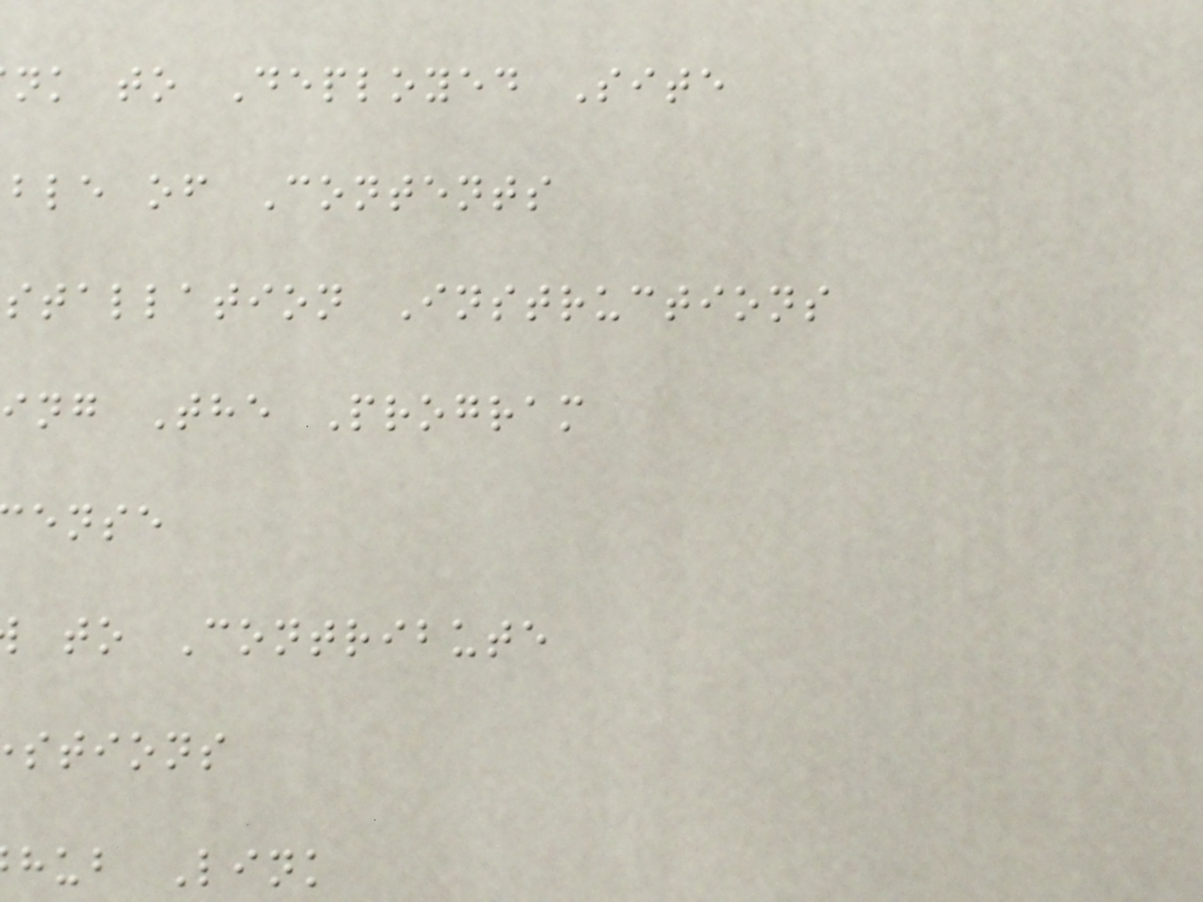nk to Deployed Site
ble of Contents
stallation Instructions
ing The Program
ense
to Contribute
stions
hub Link
